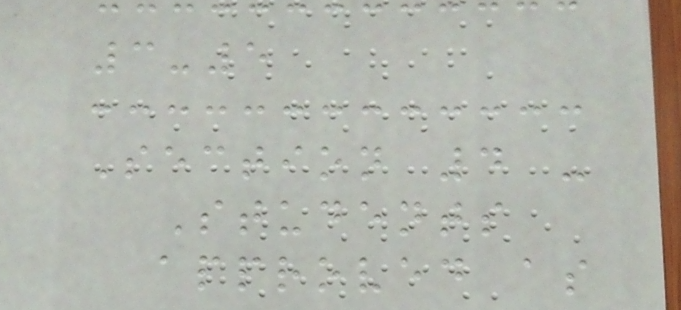3-5
Section 4 -
Students
approved as
